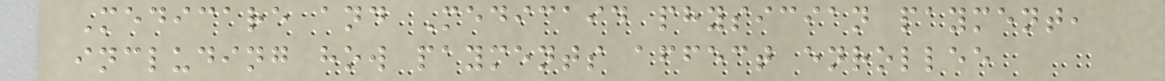Medicare and Medicaid physician payment,
including how payments affect enrollee
